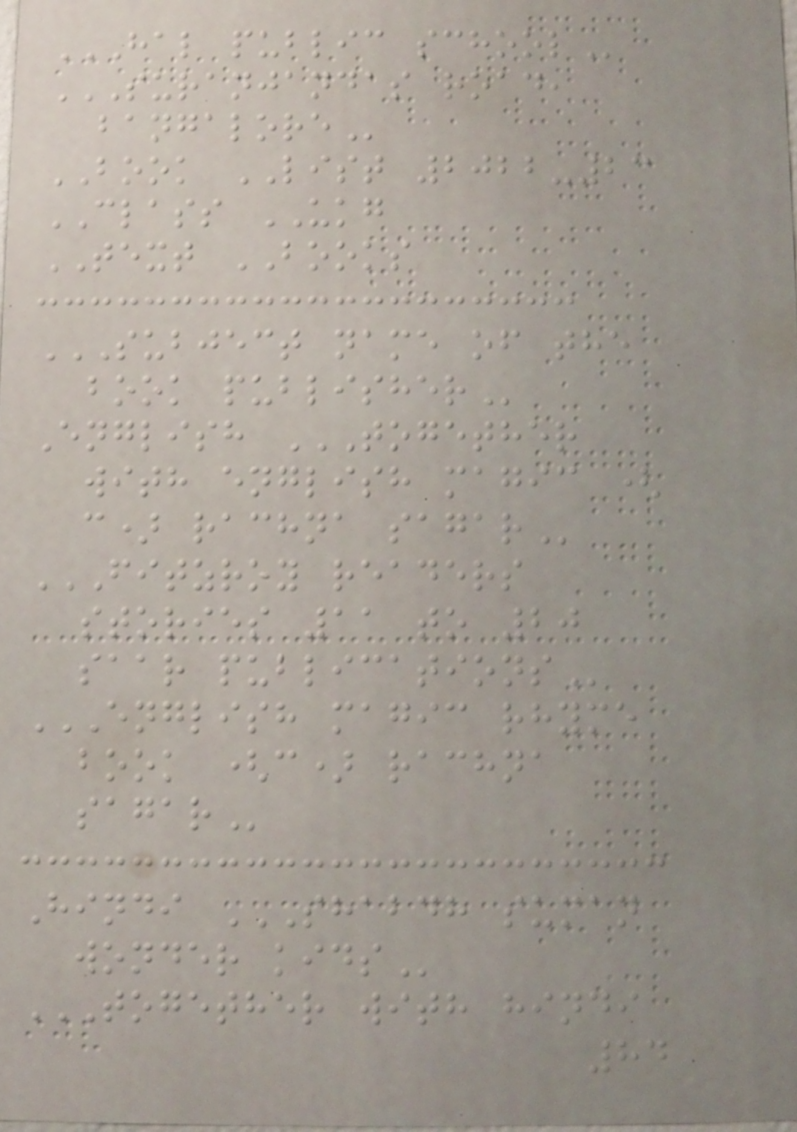HAL PUBLIC SCHOOL
SURANJANDAS ROAD,
BANGALORE
BOOK LIST 2022-23
CLASS UKG
TEXT BOOKS
SUBJECT NAME OF THE
BOOK PUBLISHER
English TOGETHER
WITH ENGLISH MAGIC (
C) RACHNA SAGAR
FITZROY READERS
STORIES 11 TO 20
SAAR PUBLICATIONS
ENGLISH MAGIC RHYME
BOOK (C) RACHNA
SAGAR
Hindi SHABDH SUMAN
WONDER KIDS
TOGETHER WITH HINDI
84
